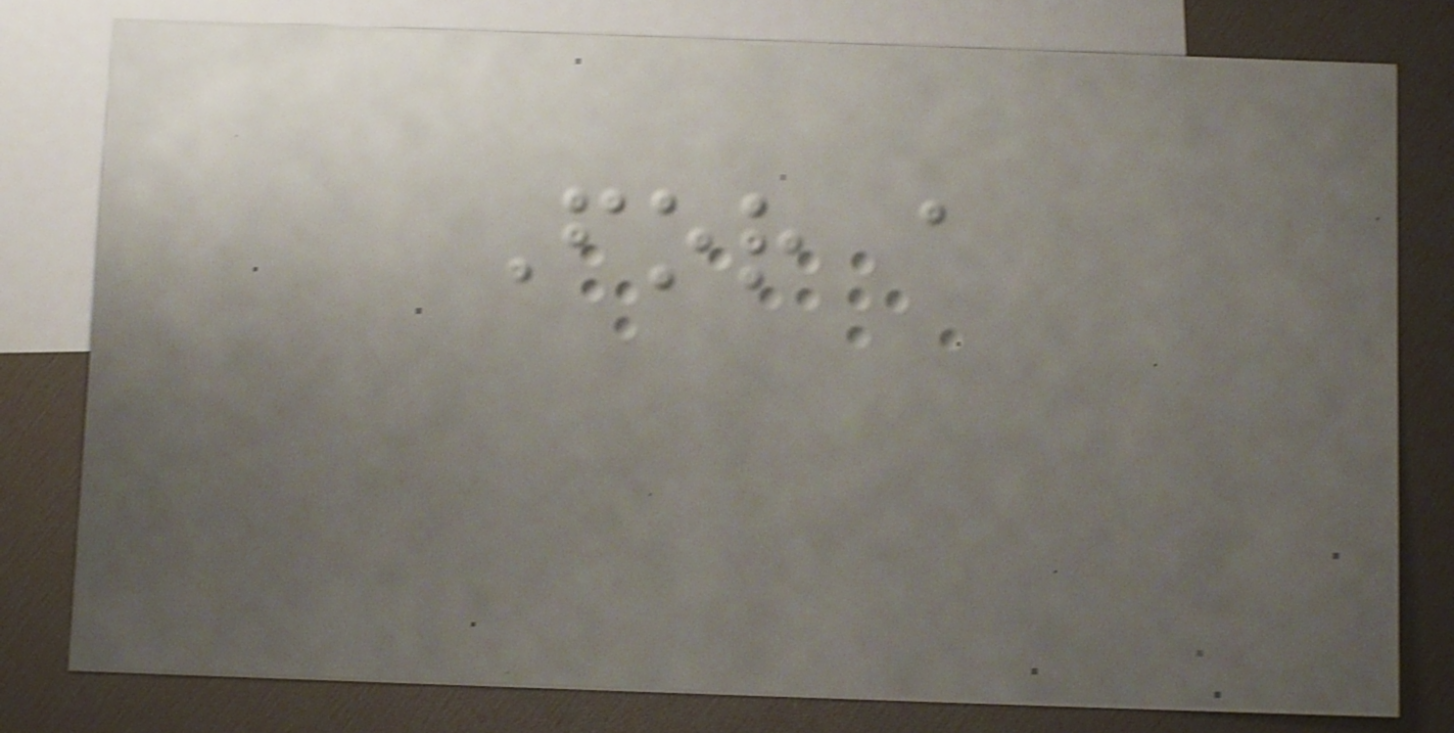For a
